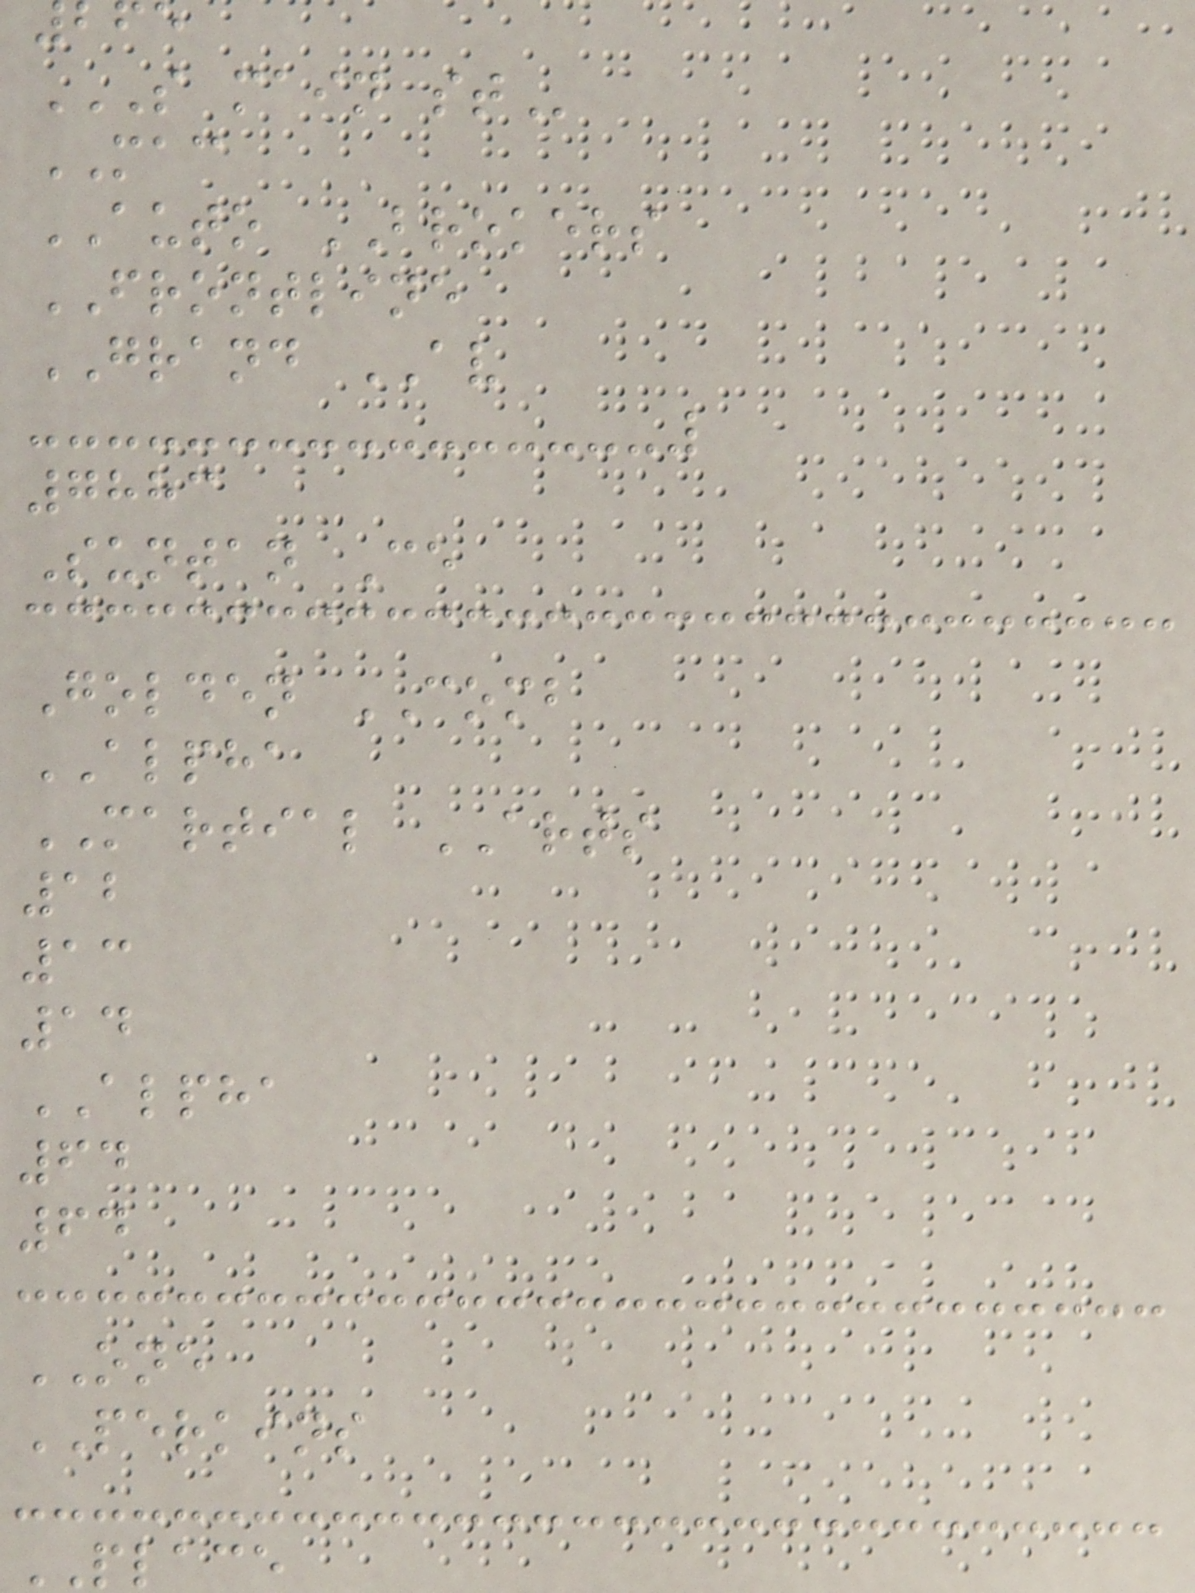S MAIN ST
MAC
AUTO BROKERS
FRONTLINE
GRAND AV
7883
Suntan Ce
Golden COMB
ALPHA
MARTIAL ARTS
12
13
14
ALPHA
64
64
ONE
PERKINS
PLACE
